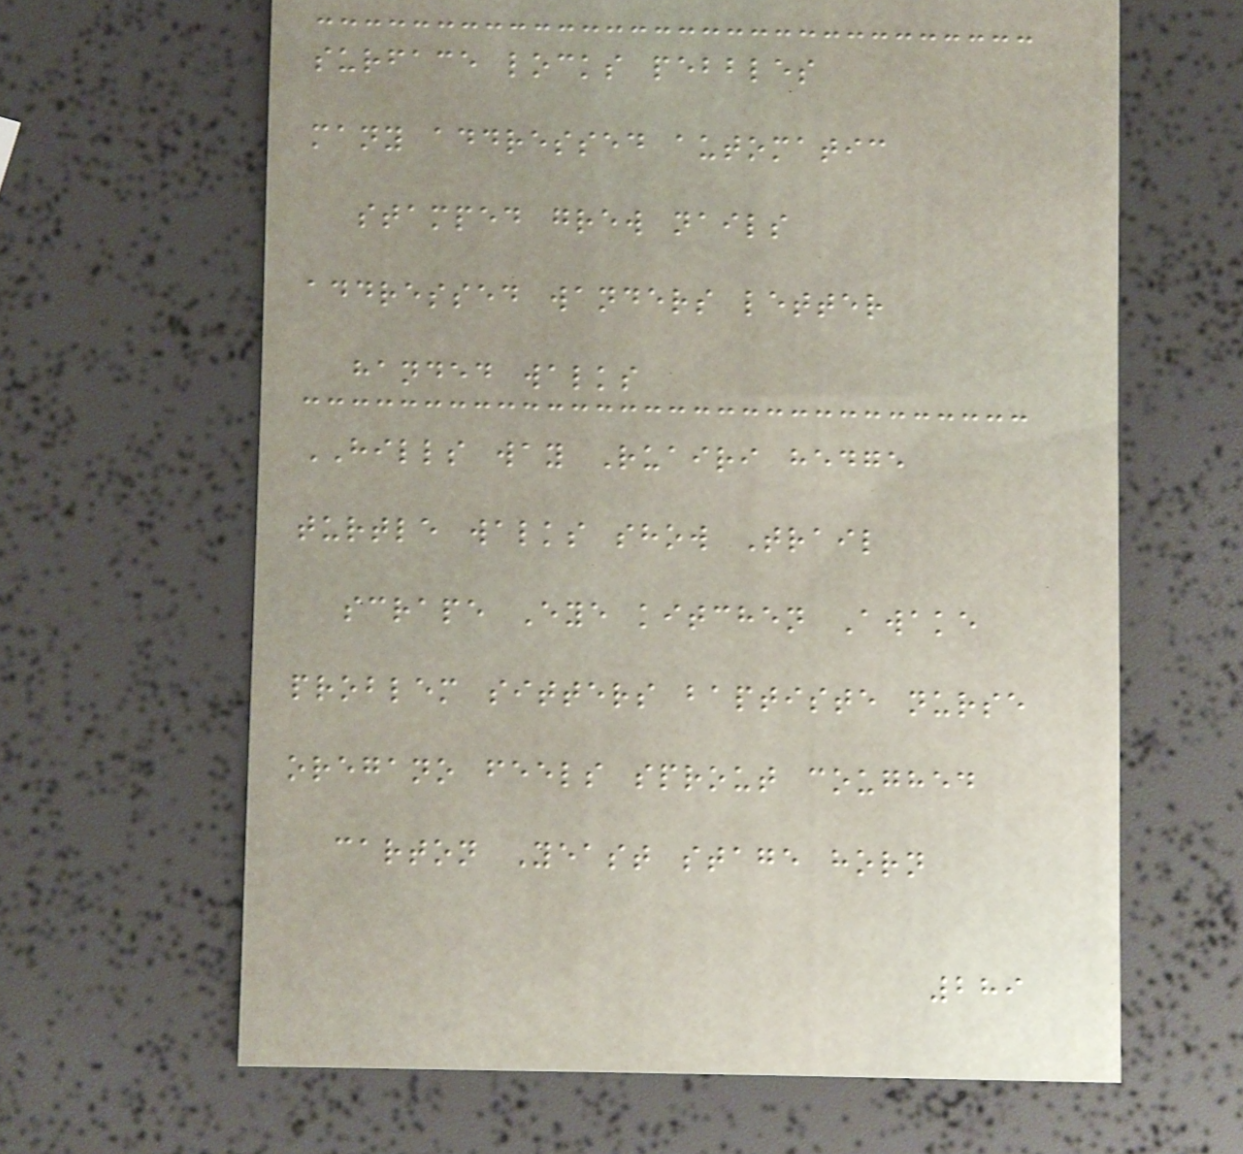surface locks pebbles
many addressed automatic
stamped grew nails
addressed wanders letter
handed walks
HILLS way Ruairi hedge
turtle walks show Trail
scrape Eye kitchen Awake
problem sitters baptiste nurse
oregano feels sprout coughed
carton Yeast stage horn
289
